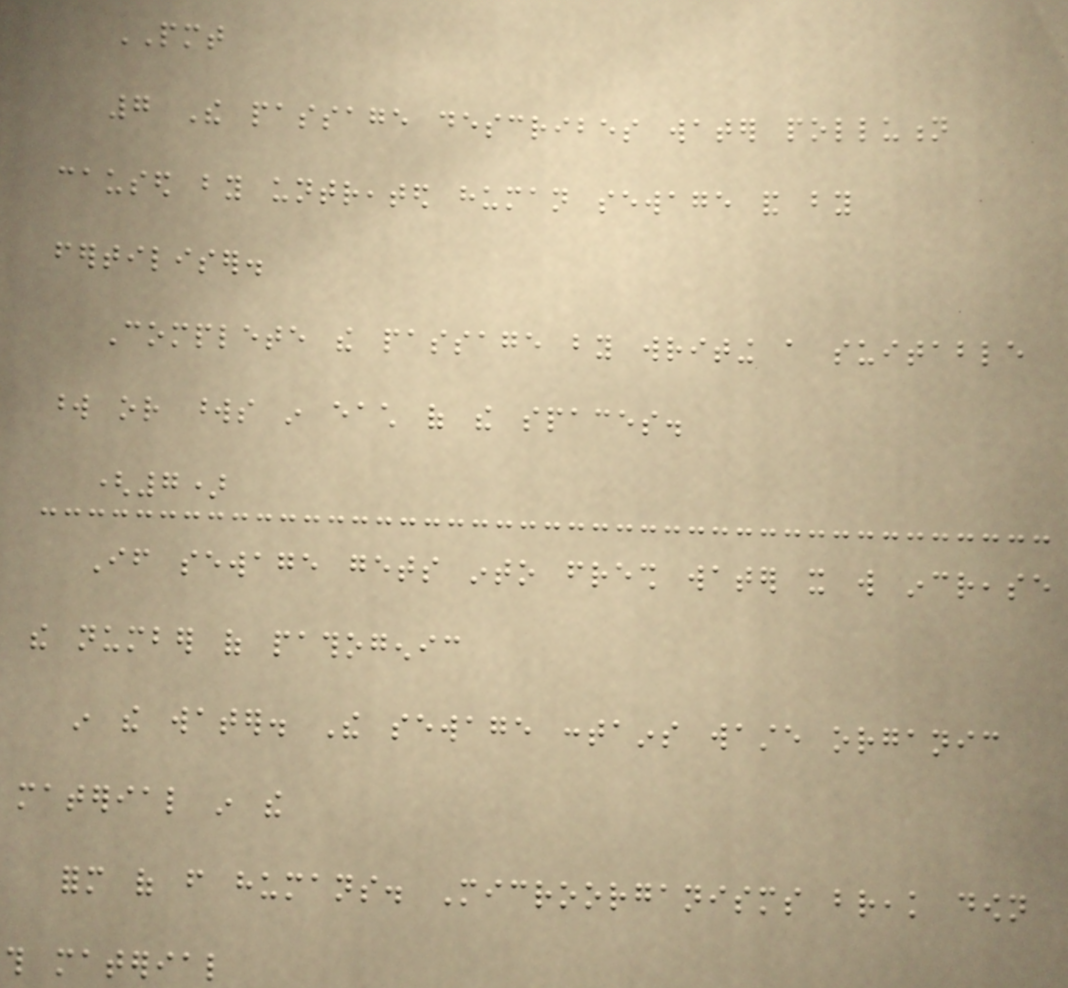PMT
7 The passage describes water pollution
caused by untreated human sewage and by
fertiliser.
Complete the passage by writing a suitable
word or words in each of the spaces.
(7)
If sewage gets into fresh water it will increase
the number of pathogenic
in the water. The sewage contains waste organic
material in the
form of from humans. Microorganisms break down
this material
